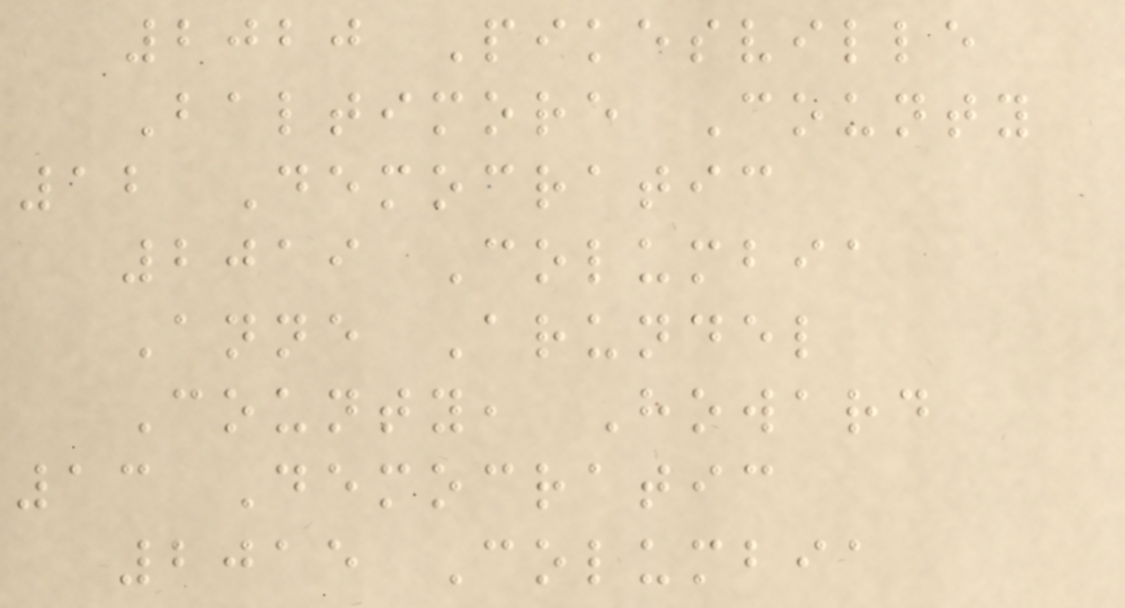2020 Pikesville
Baltimore County
12 Democratic
2019 Columbia
Anne Arundel
County, Howard
13 Democratic
2015 Columbia
